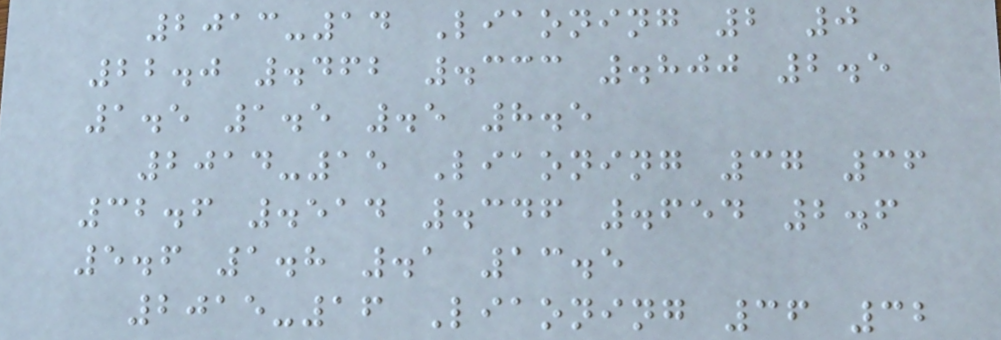2013-14 Liaoning 2 0
22.0 .462 .333 .800 2.5
1.5 1.5 .5 8.5
2014-15 Liaoning 37 36
32.6 .514 .346 .654 2.6
5.6 1.8 .1 13.5
2015-16 Liaoning 36 32
